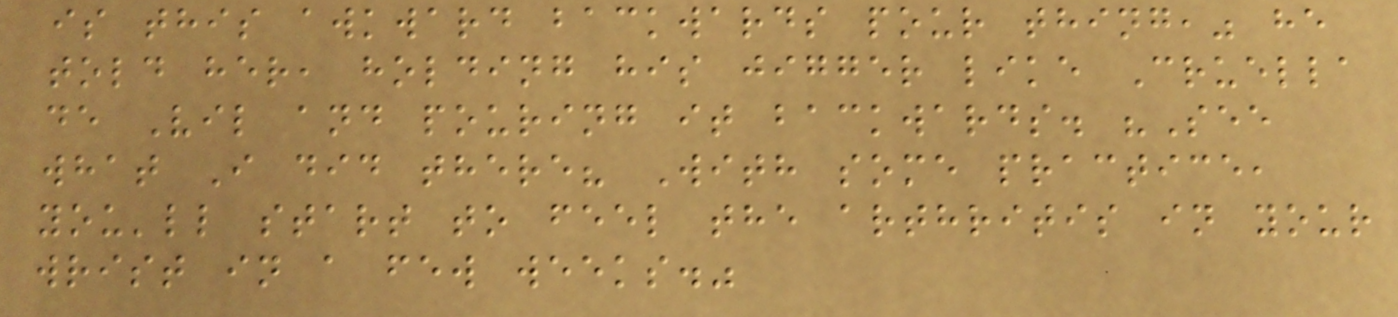is this awkward backwards pour thing," he
told her, holding his jigger like Cruella
de Vil and pouring it backwards. "See
what I did there? With some practice,
you'll start to feel the arthritis in your
wrist in a few weeks."
